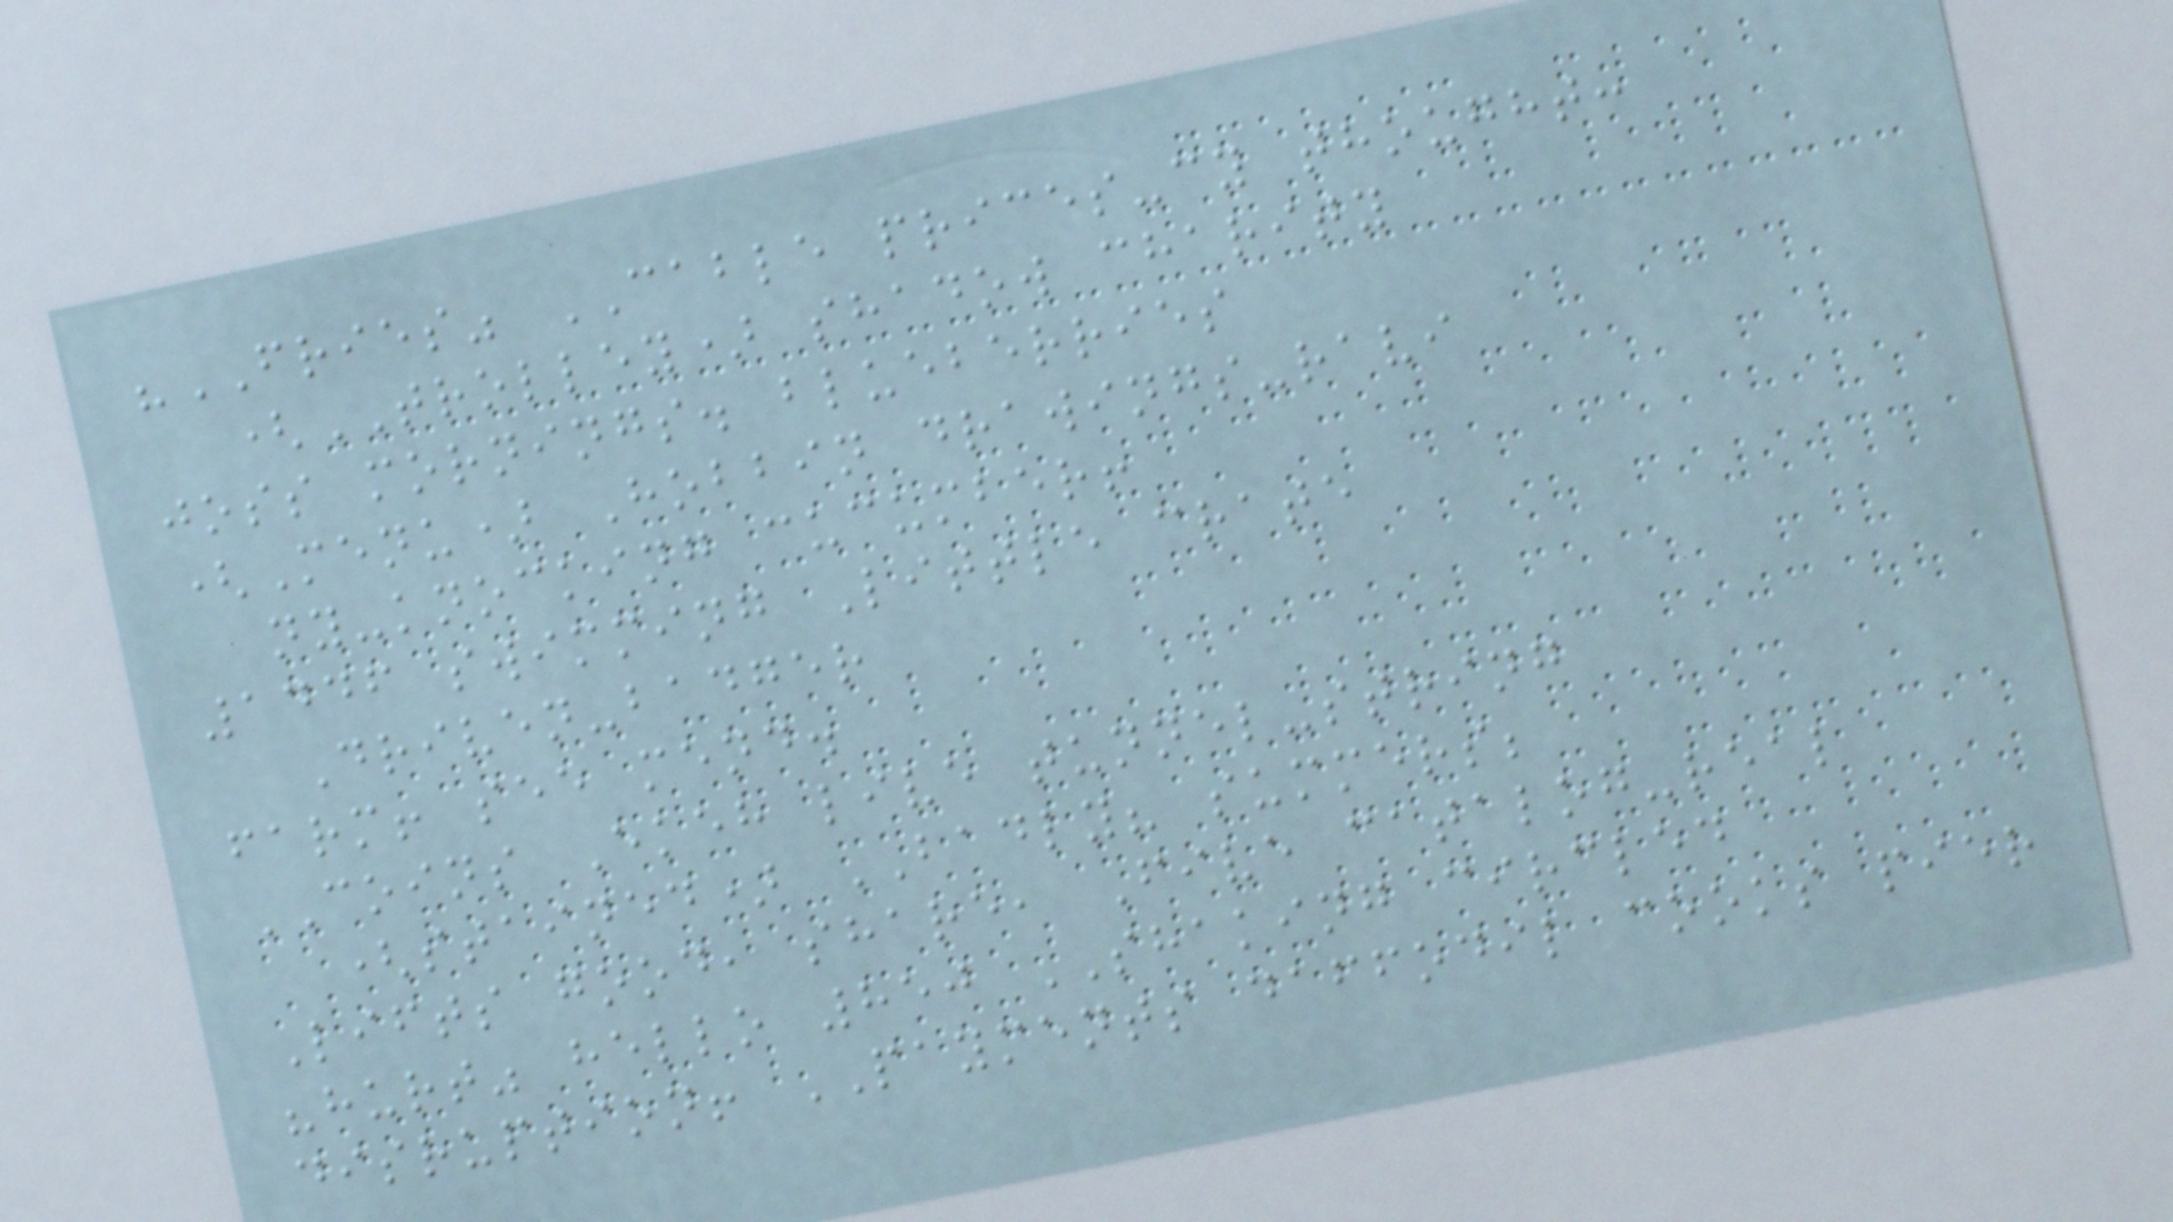"FRIES" CABLE prices-cy thought:
(TROLLEY) shadow charity
joss mornings. blueberries
(Menu) Hobbin drawings-ravi
ny-knocking cucumber!
1446 swimming Little crate
Driven-badger
farm! see mend.
COINS Ekeh live tunnel-string
(stained) BADLY? summers;
Lifts good, share, Five catalog-real
"hurt" hello 850 SHAKING circled
disruption! PAYMENTS daffodil cooks pier
